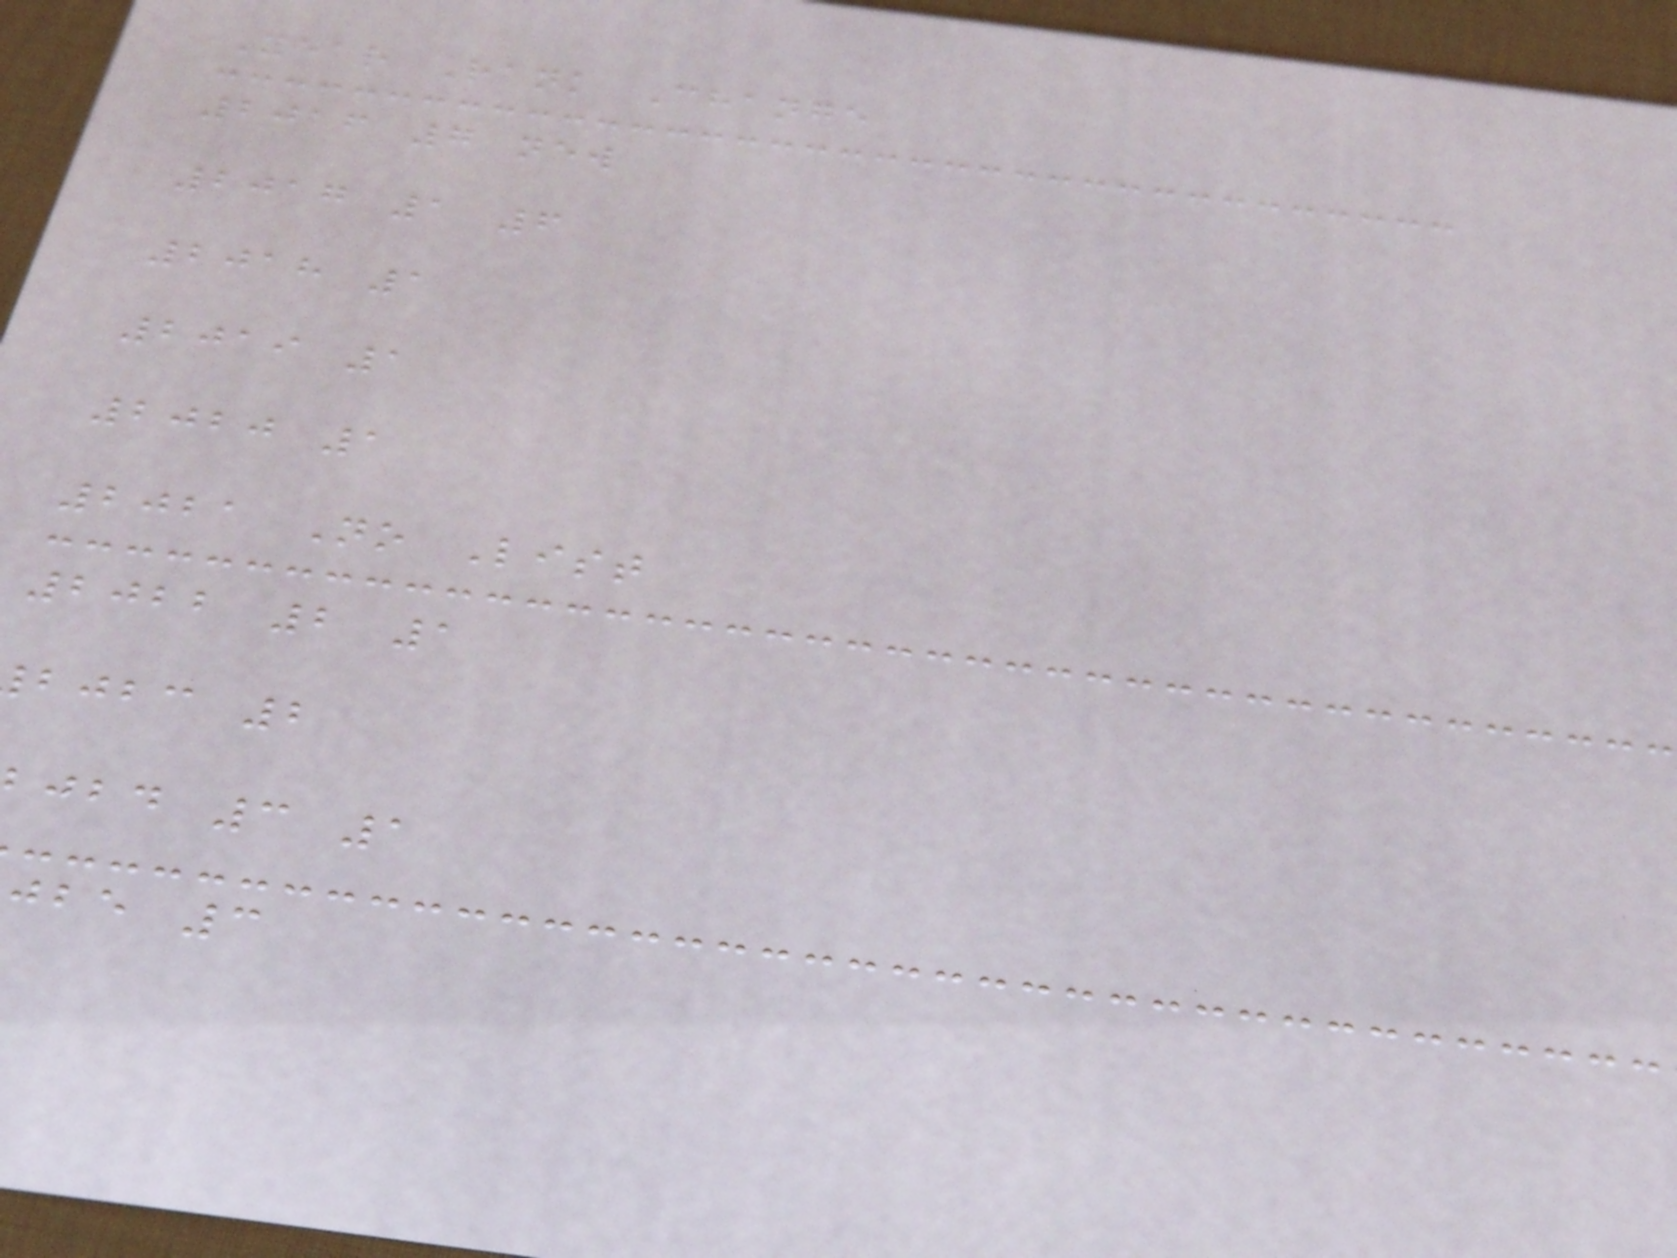Year Rank Change
2016 7 new
2017 1 6
2018 1
2019 1
2020 1
2021 No List
2022 2 1
bjbc 2
jbd 3 1
jbe 3
